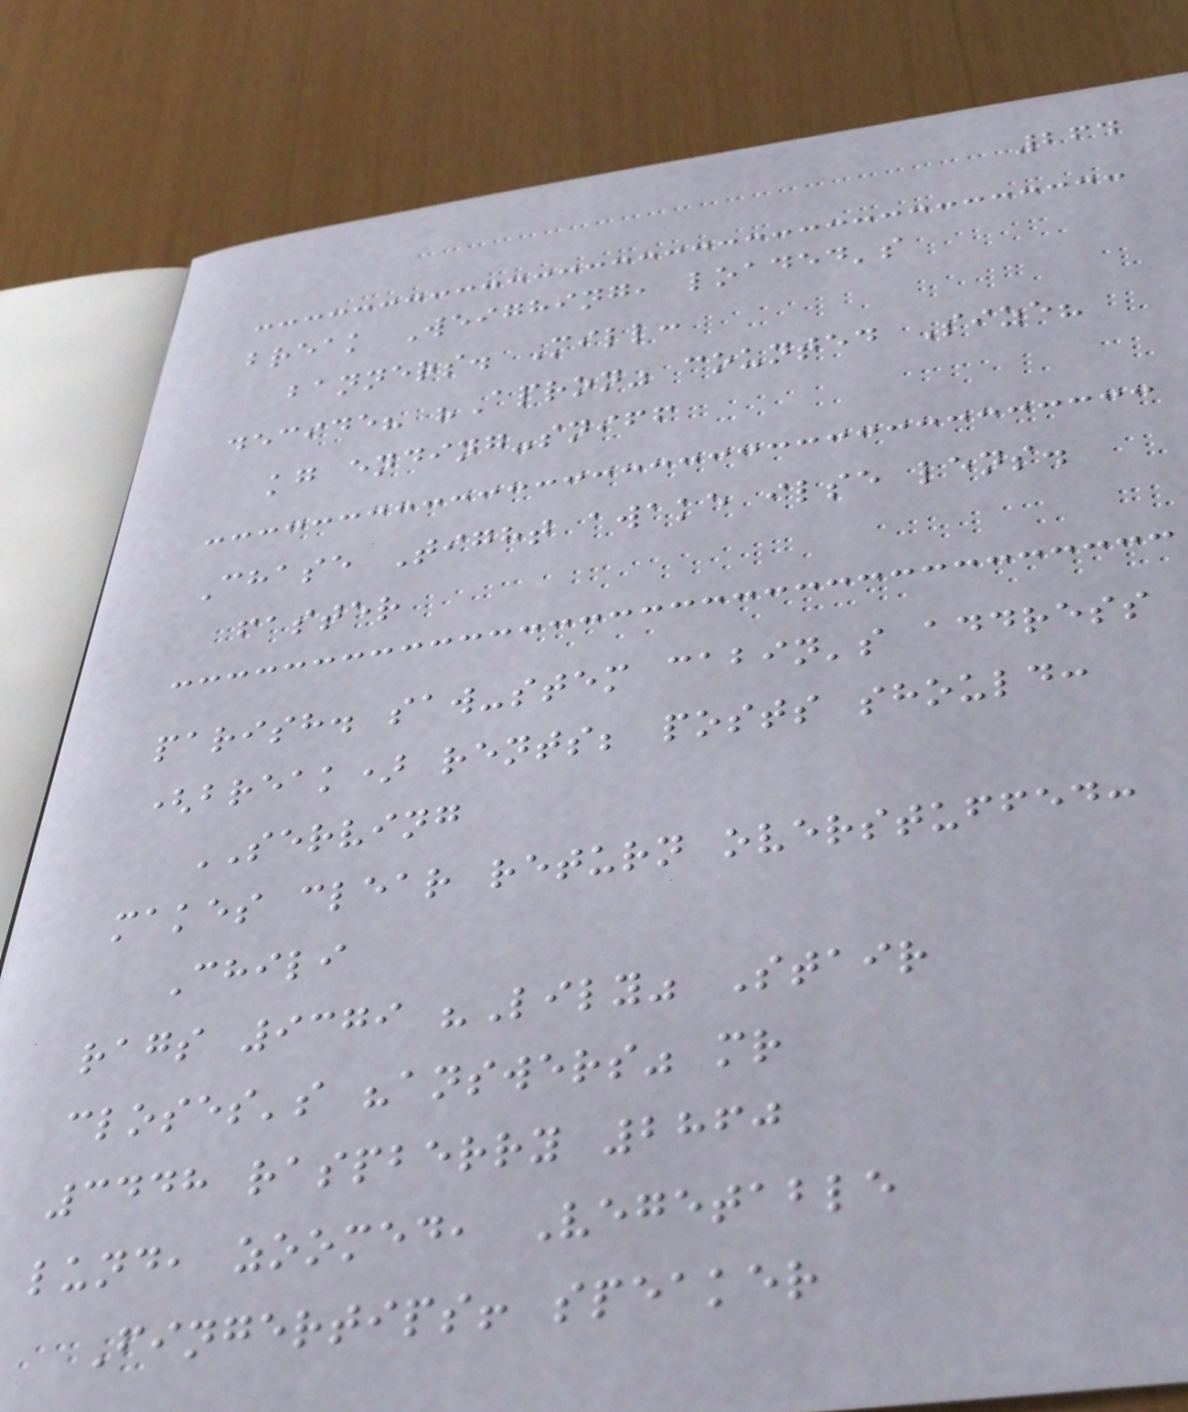264
break Weighing, loaded's
banners. Mill:
decide? "Apron" counted Size?
kg ending-sniff
Chase Tight awake ilse lens.
faster
parish. saw-stem cabin's address
(break) rents; posts should:
SERVING
makes clear return overstuffed:
Chili
rags 9379 "Lily" Stair
closes's "answers" mr
3448 raspberry 2860
lund, zoomed, Vegetable
Fingertips! speaker
